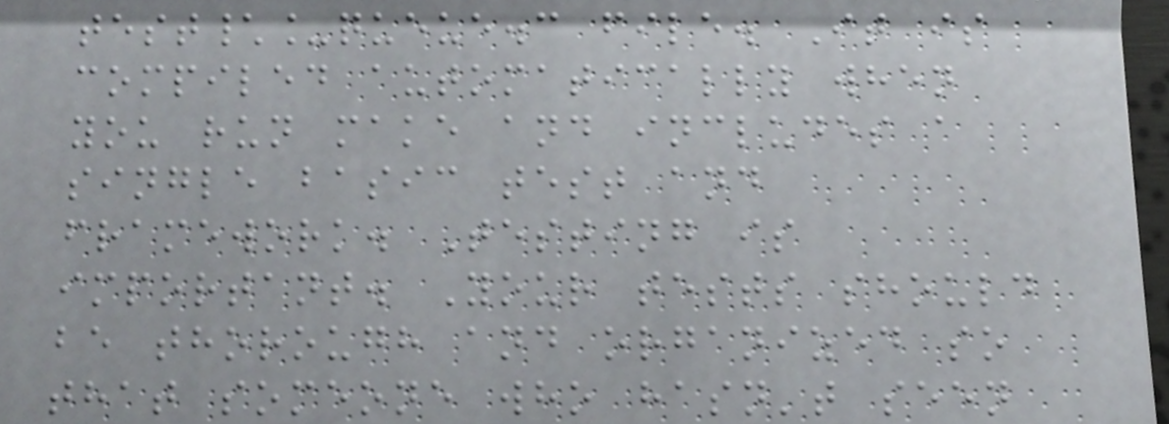test\_queue.c file. It is
compiled automatically when
you run make and includes a
single basic test and
framework. Testing is
important. Your tests should
be thorough and organized so
that someone who hasn't seen
